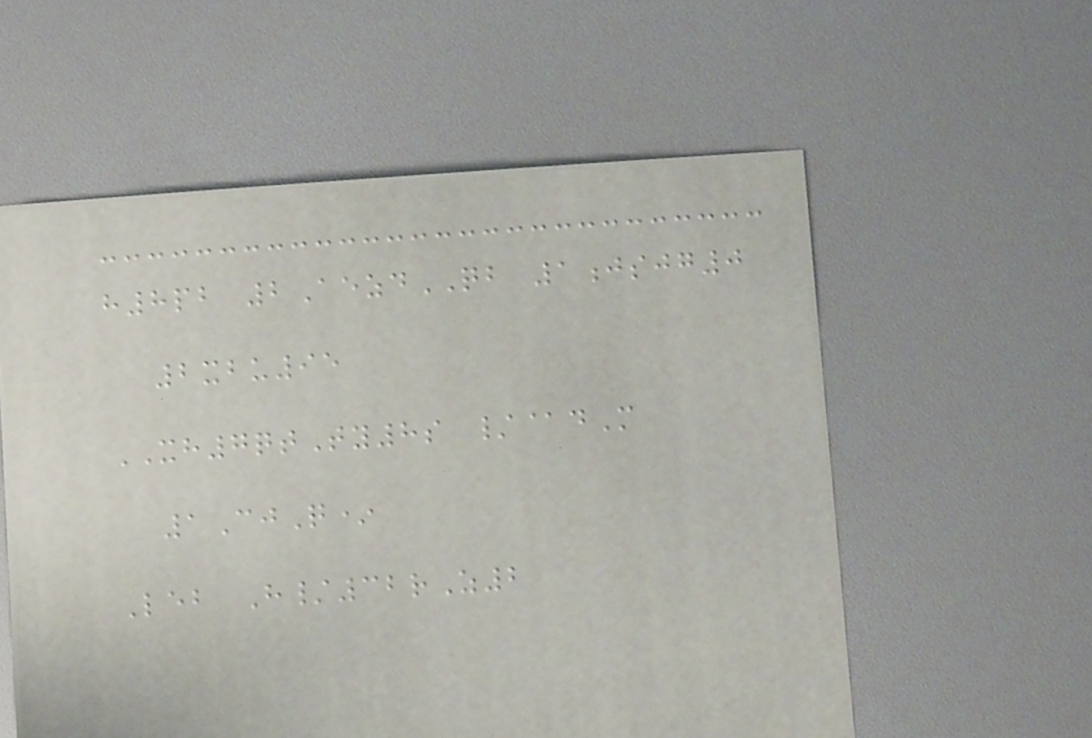h8pb 2AezdQB 1jsjg0
2xbu95
XH7qtTy8s /@dM
1CjQ*
Leb H/32rZ2
